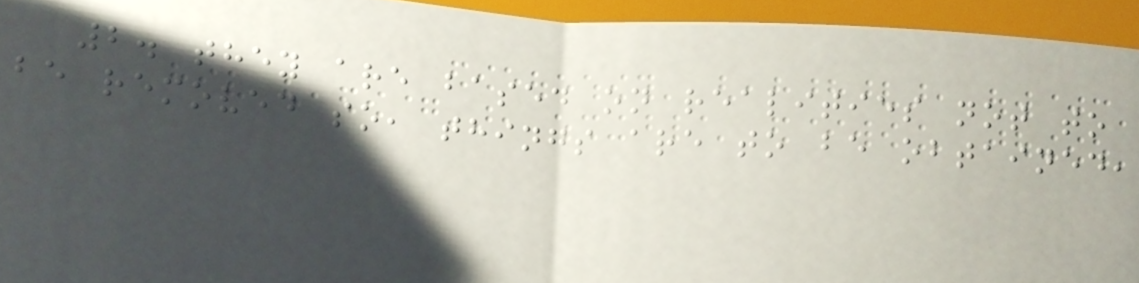2. they are based on realities not to
be removed so, things are to be obtained,
